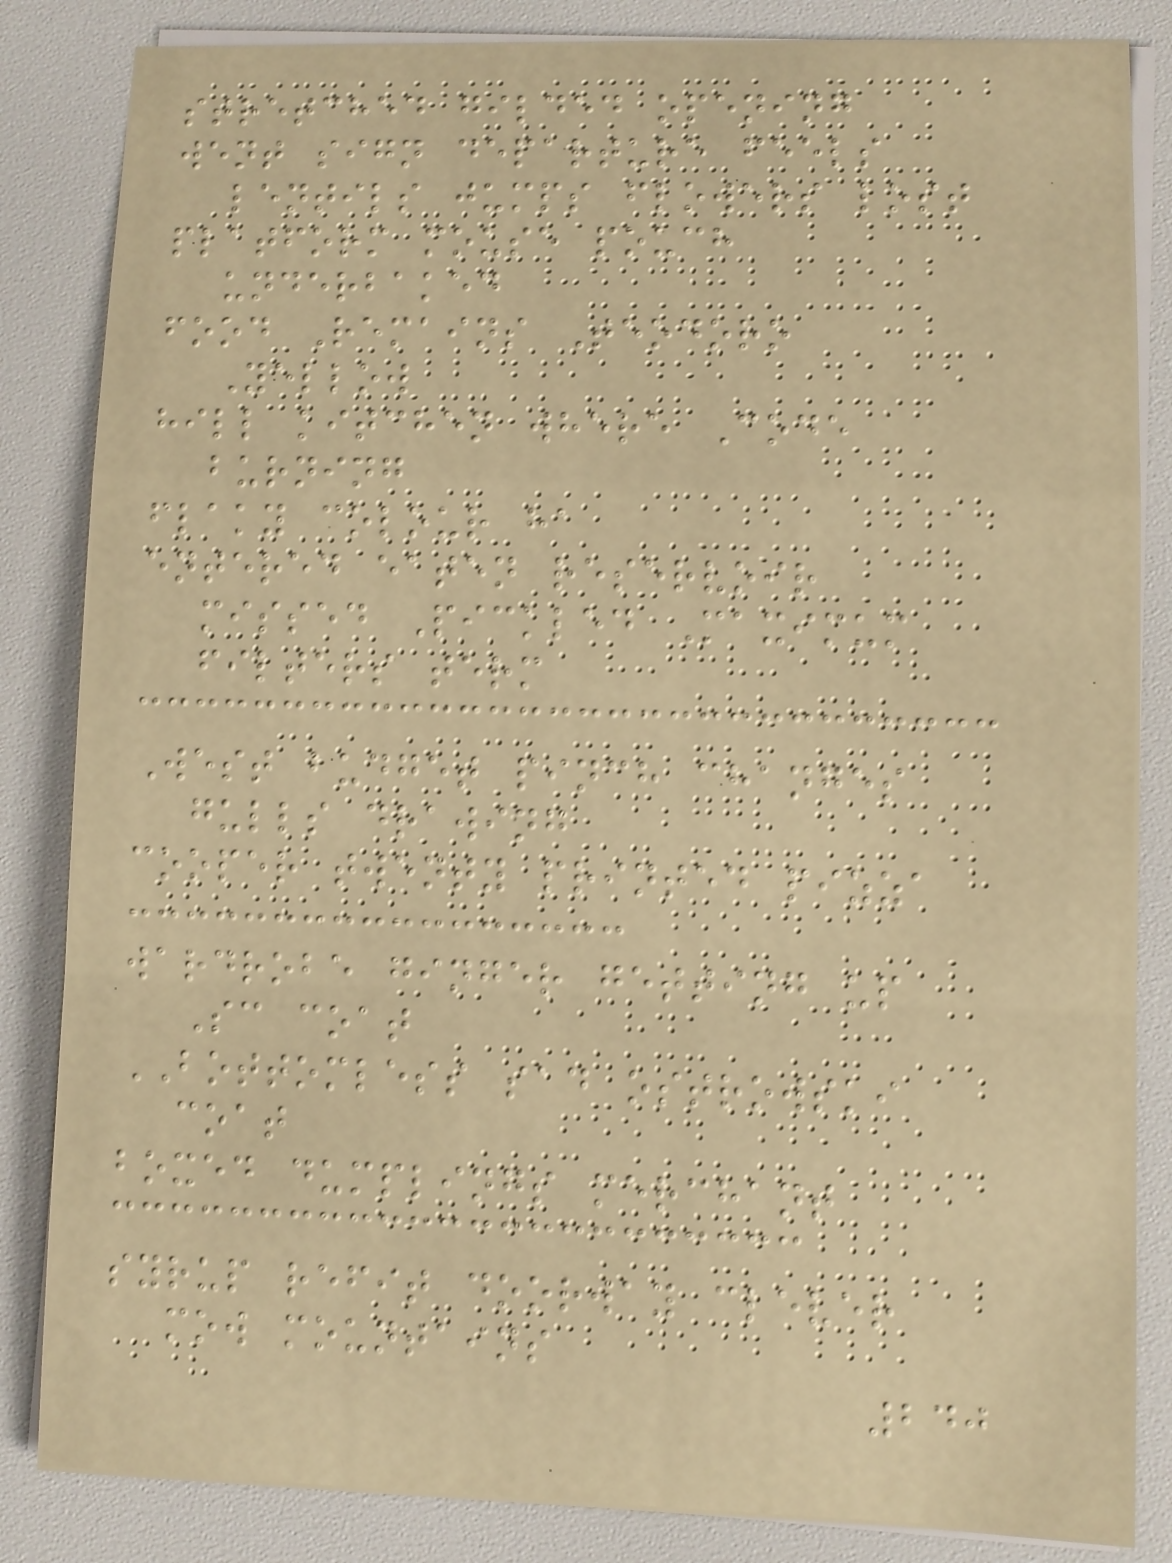stretched gilded opening
went sign departure feels
lentils jumps flowers lost
platform mouse pouch
underbaked
food Remains Teodoro
Yellow
hill kitchen where Code
burning
flaky colour ha
entered eaten reservoir
missed Pickled Maximum
filters term
West budget pinch changes
gulls drawing
cooper twenty printed pizza
wardrobe ginger getting up
Sc coat
BOTTOMLESS sad ostrowski
coat
boxed dumplings merchant
syrup refit doorway clever
mow mountains
240
